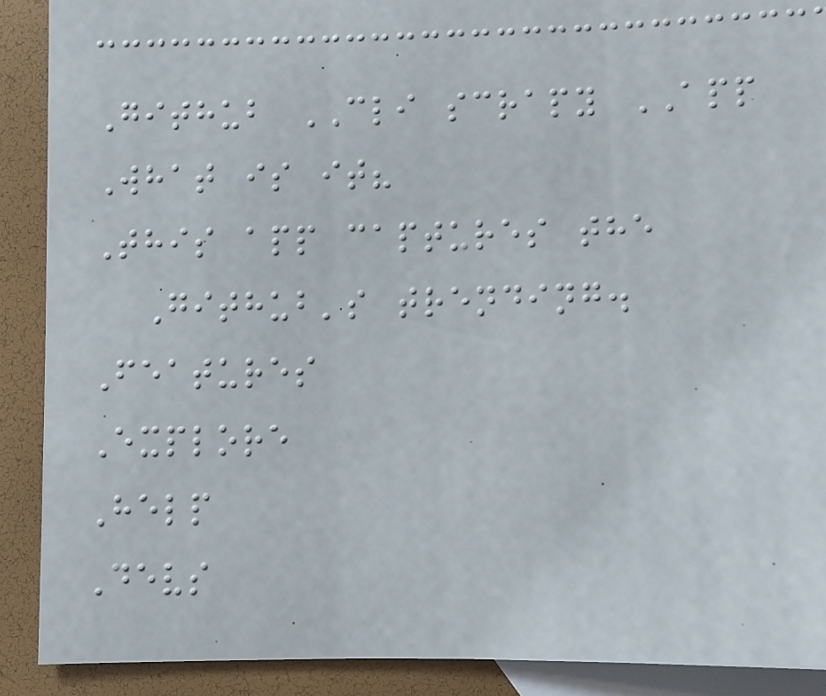Github CLI scrapy APP
What is it?
This app captures the
Github's trending.
Features
Explore
Help
Devs
